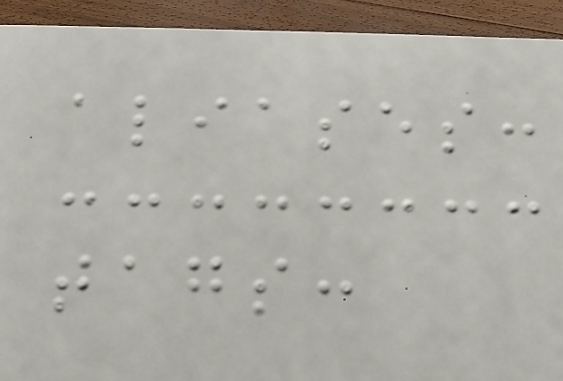aliases:
tags:
